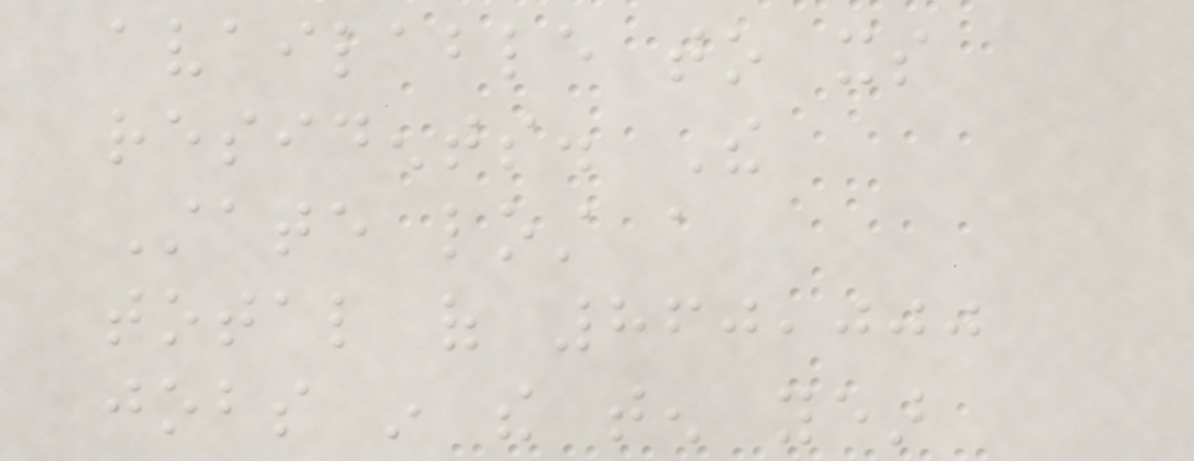available to its
residents. The
State lost a
total of 860,000
jobs in the ten year
